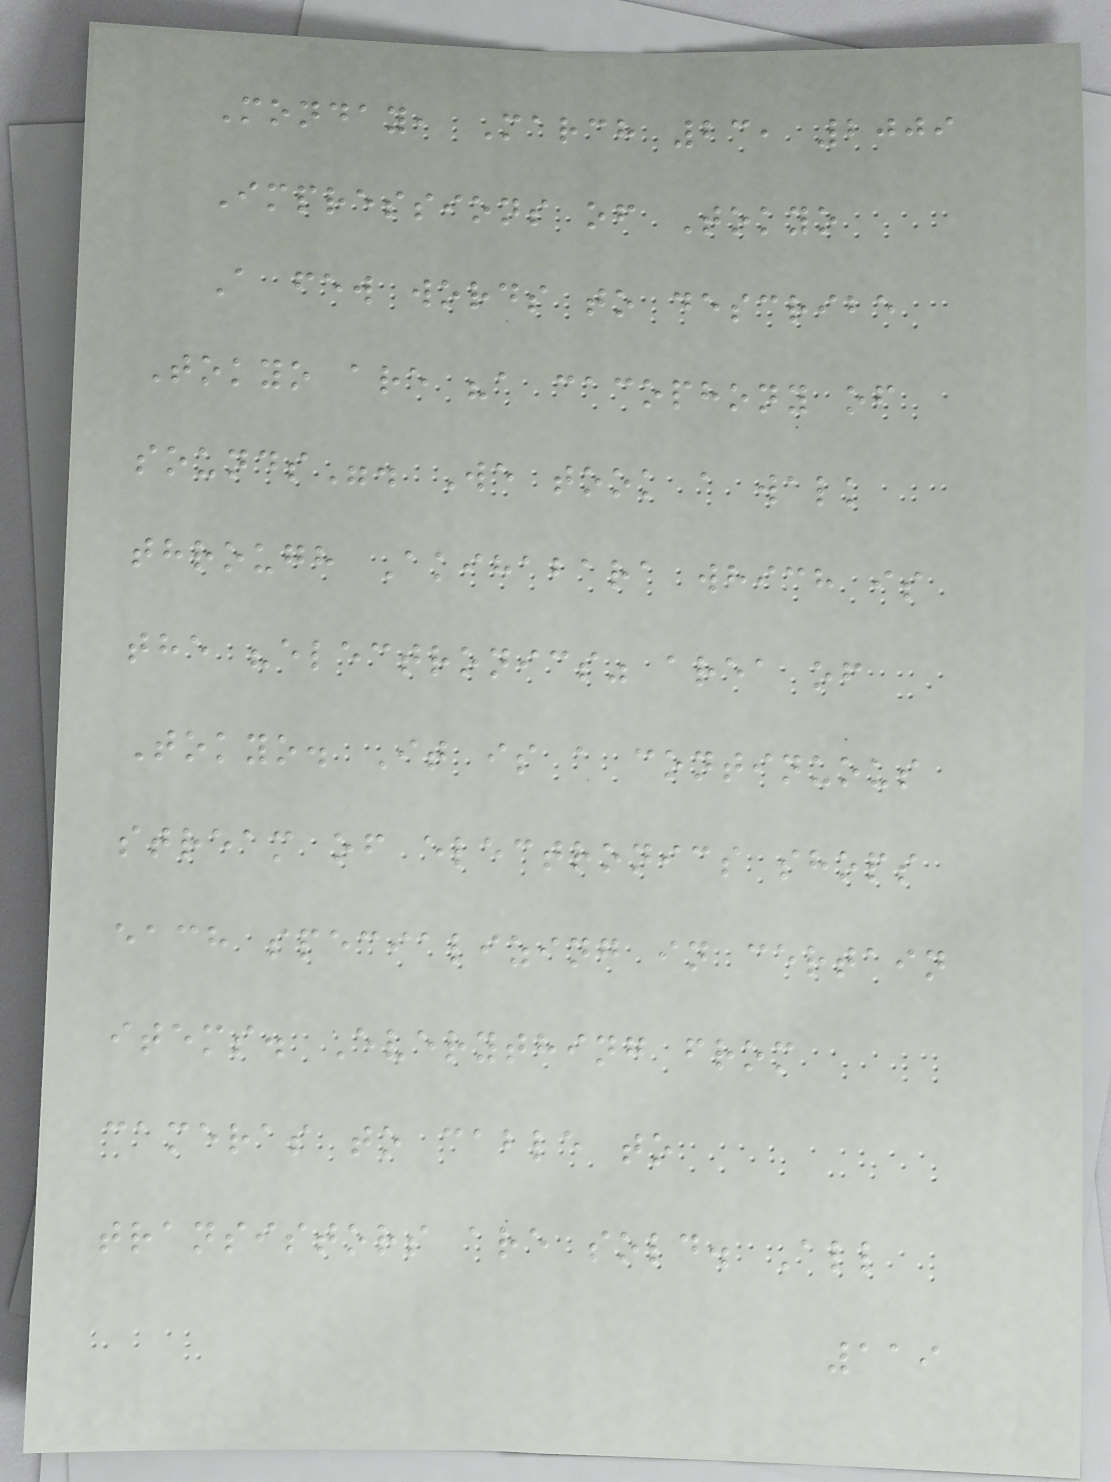Monday, March 23, 2009
Impressions of Tokyo
A few words to describe
Tokyo are "a cacophony of
sounds". We took a walk
through Akihabara which is
the "electronics" area of
Tokyo. It is a continuous
stream of electronics shops
each specializing in certain
items. Everything from
cameras to cable to
transistors are sold. All
119
